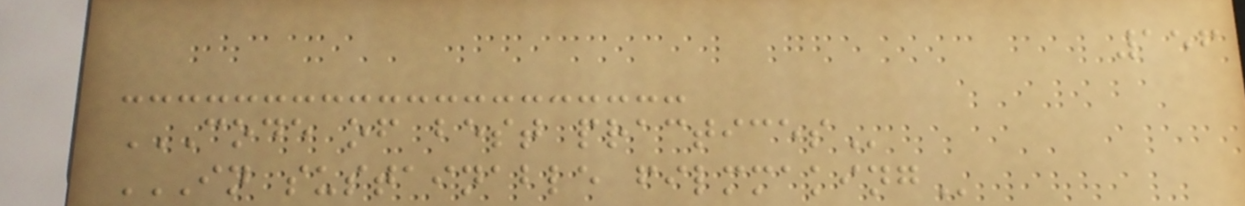156
CODE OF BEST PRACTICES
IN SUSTAINABLE FILMMAKING
